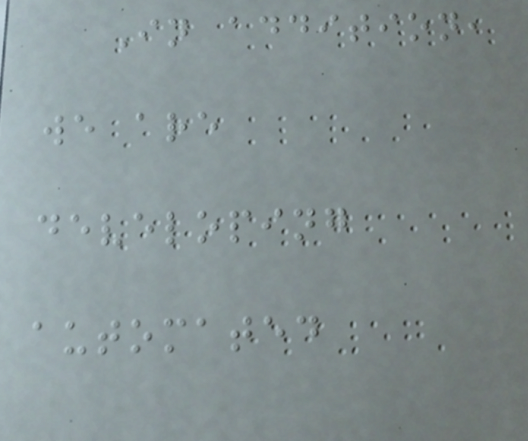In addition,
we are
developing
automated
